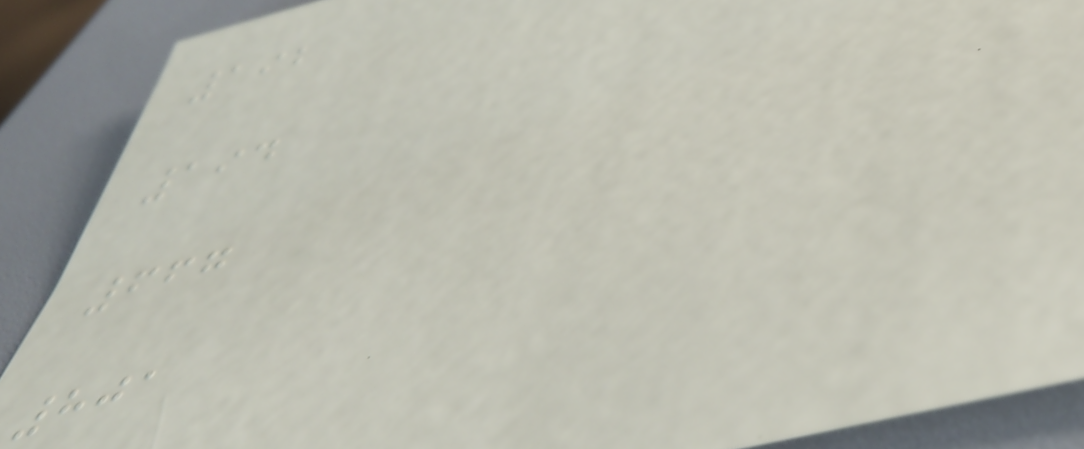192
194
667
801
